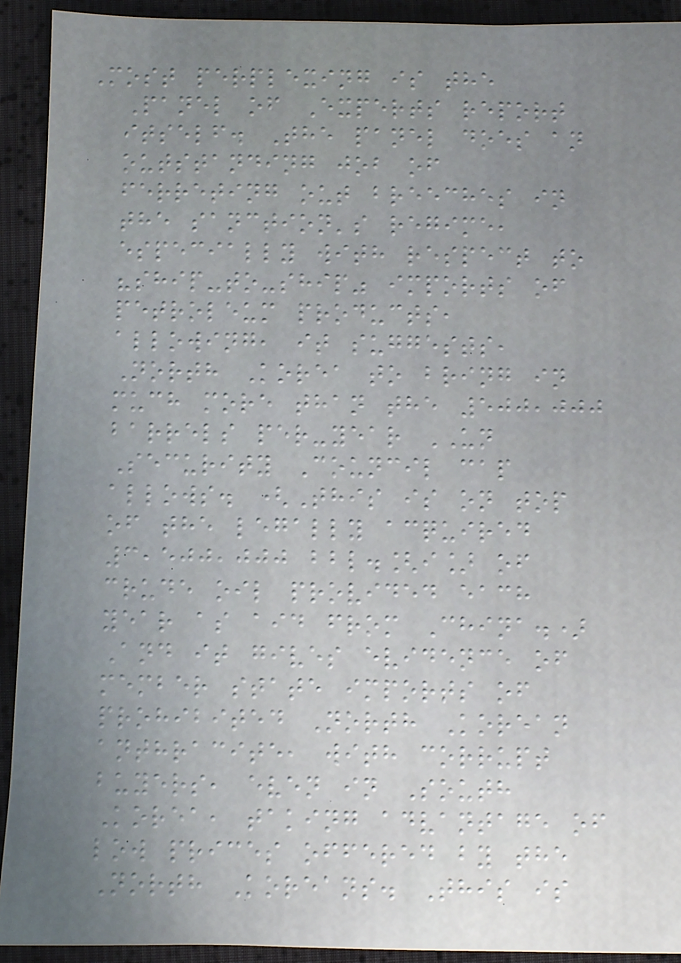Most perplexing is the
Panel of Experts report
itself. The panel does an
outstanding job of
ferreting out breeches in
the sanction's regime,
especially with respect to
"ship-to-ship" imports of
petroleum products,
allowing, it suggests,
North Korea to bring in
much more than the 500,000
barrels per-year UN
Security Council cap
allows. (This is on top
of the legally acquired
3,500,000 bbl.[i] of
crude oil provided each
year as aid from China.)
And it gives evidence of
member state imports of
prohibited North Korean
anthracite, with corrupt
buyers, even in South
Korea, taking advantage of
low prices offered by the
North Koreans. This is
